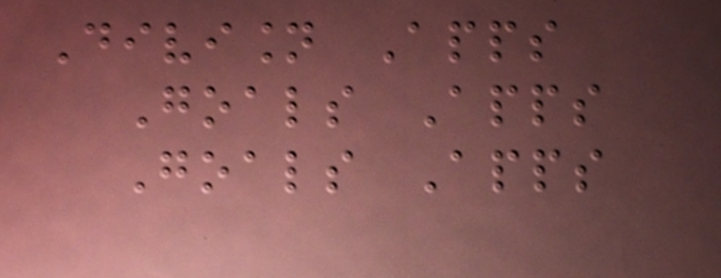Division Apps
Goals Apps
Goals Apps
